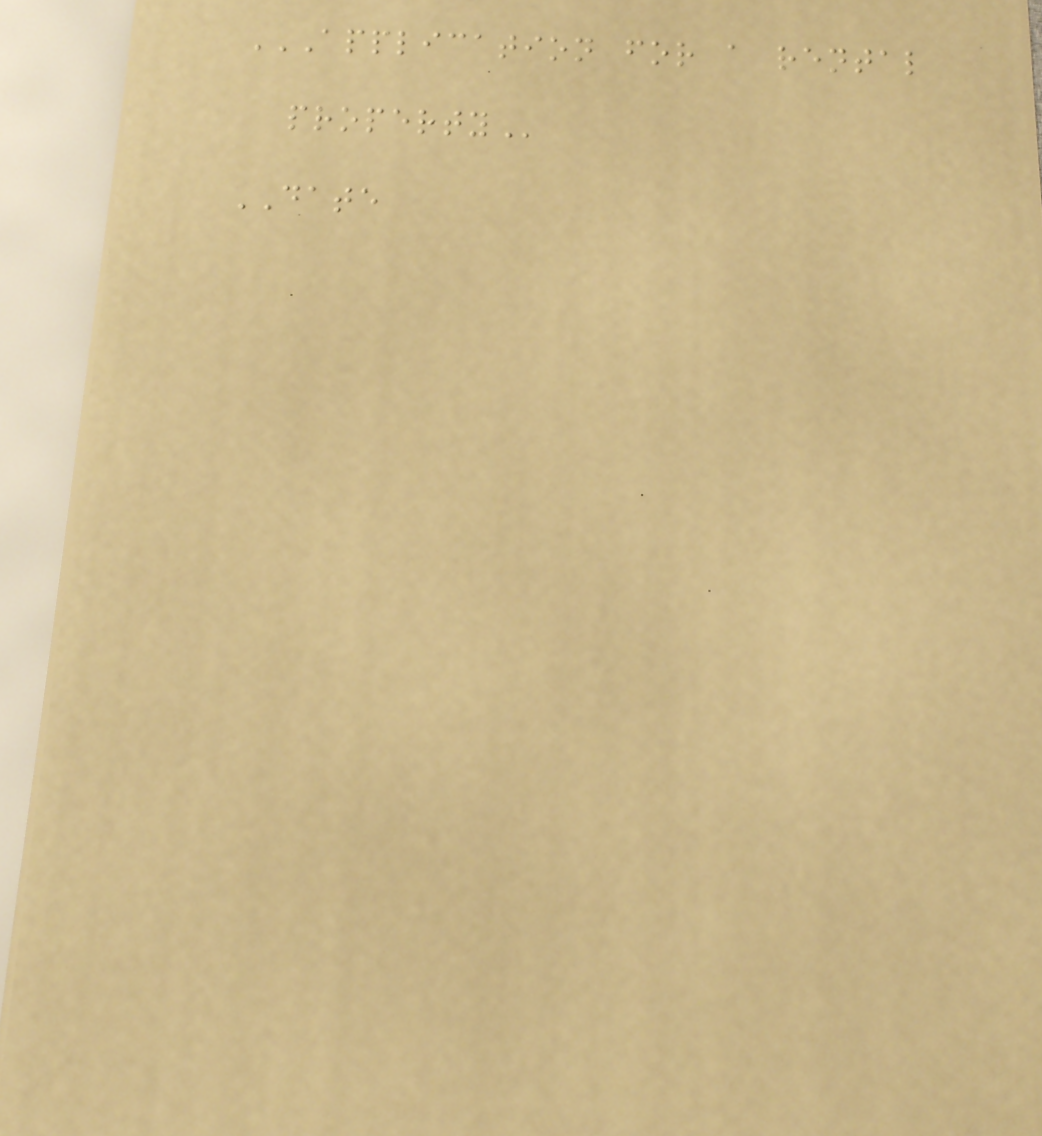APPLICATION FOR A RENTAL
PROPERTY
DATE
